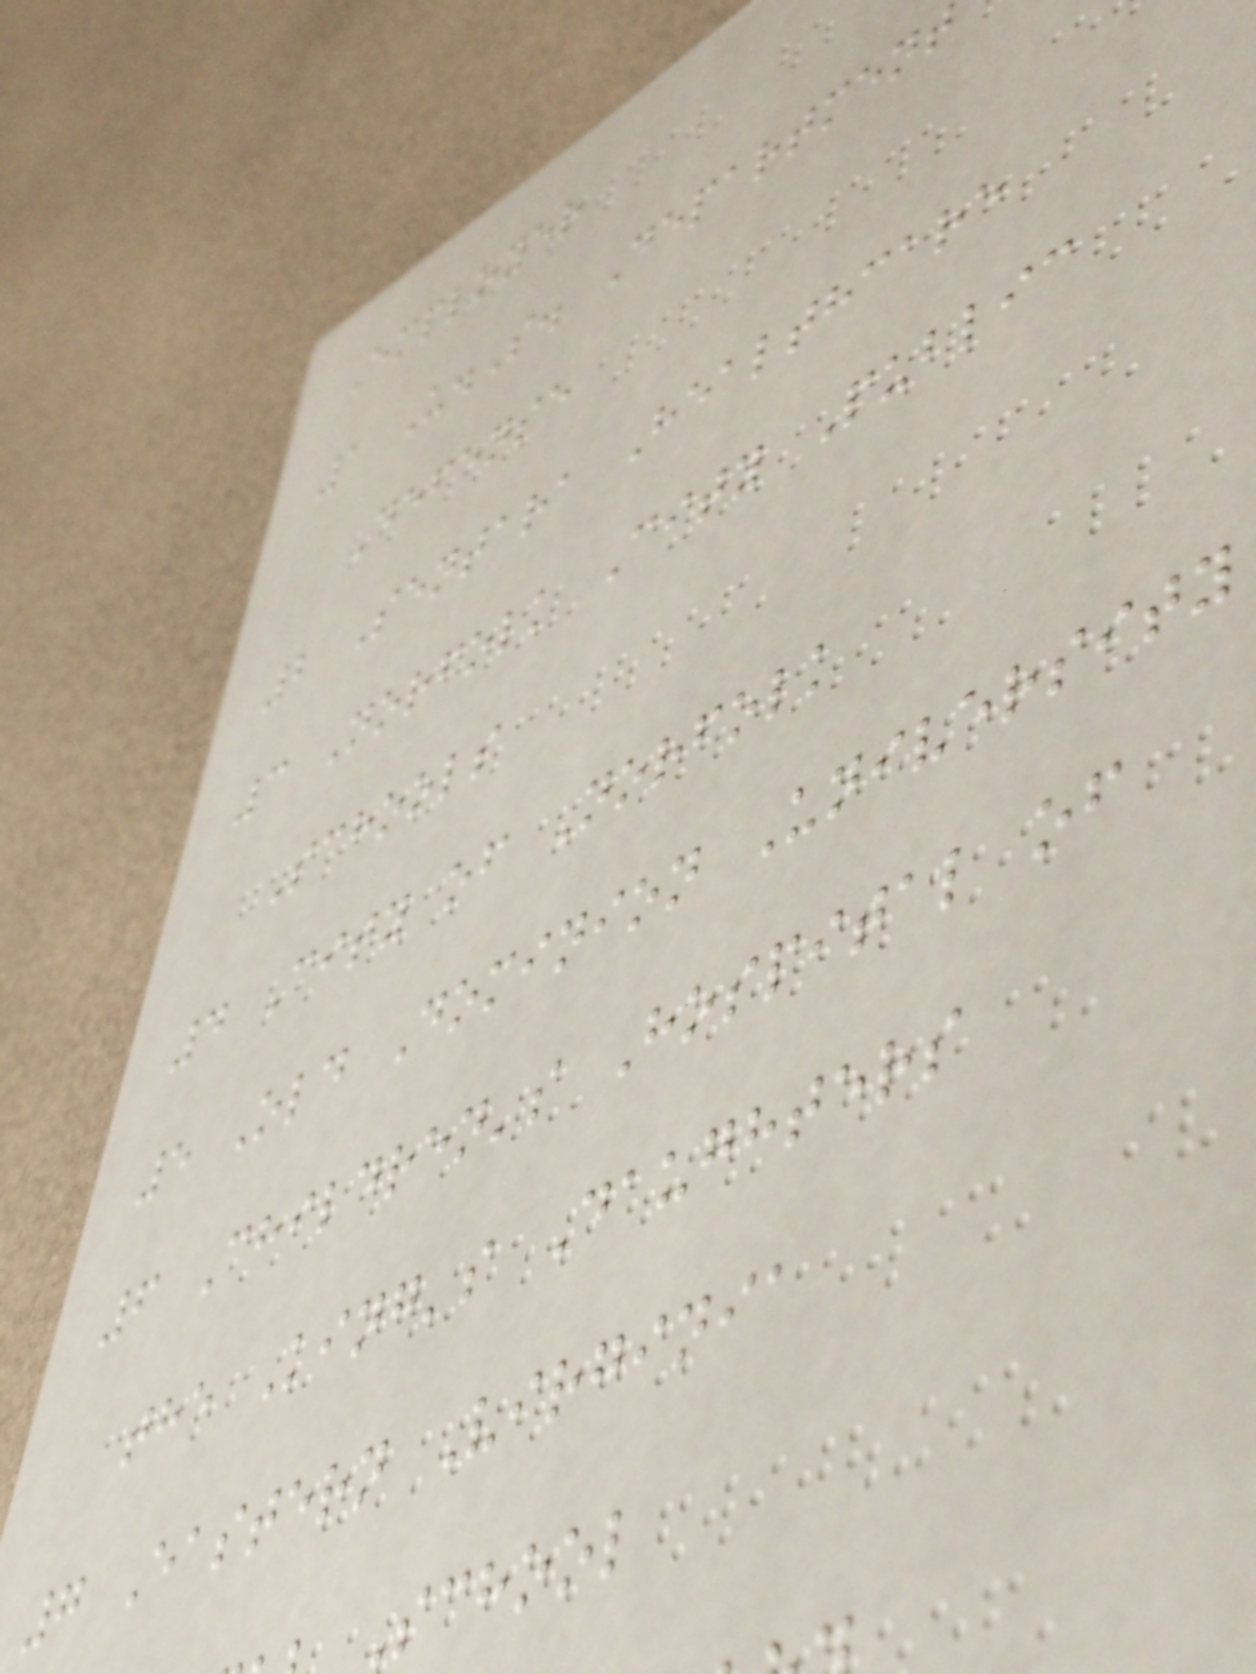Employer
1 U.S. Department
Defense
2 Sentara Healthcare
3 Norfolk City Public
Schools
4 City of Norfolk
5 Old Dominion University
6 Children's Hospital of
the King's Daughters
7 Eastern Virginia
School
